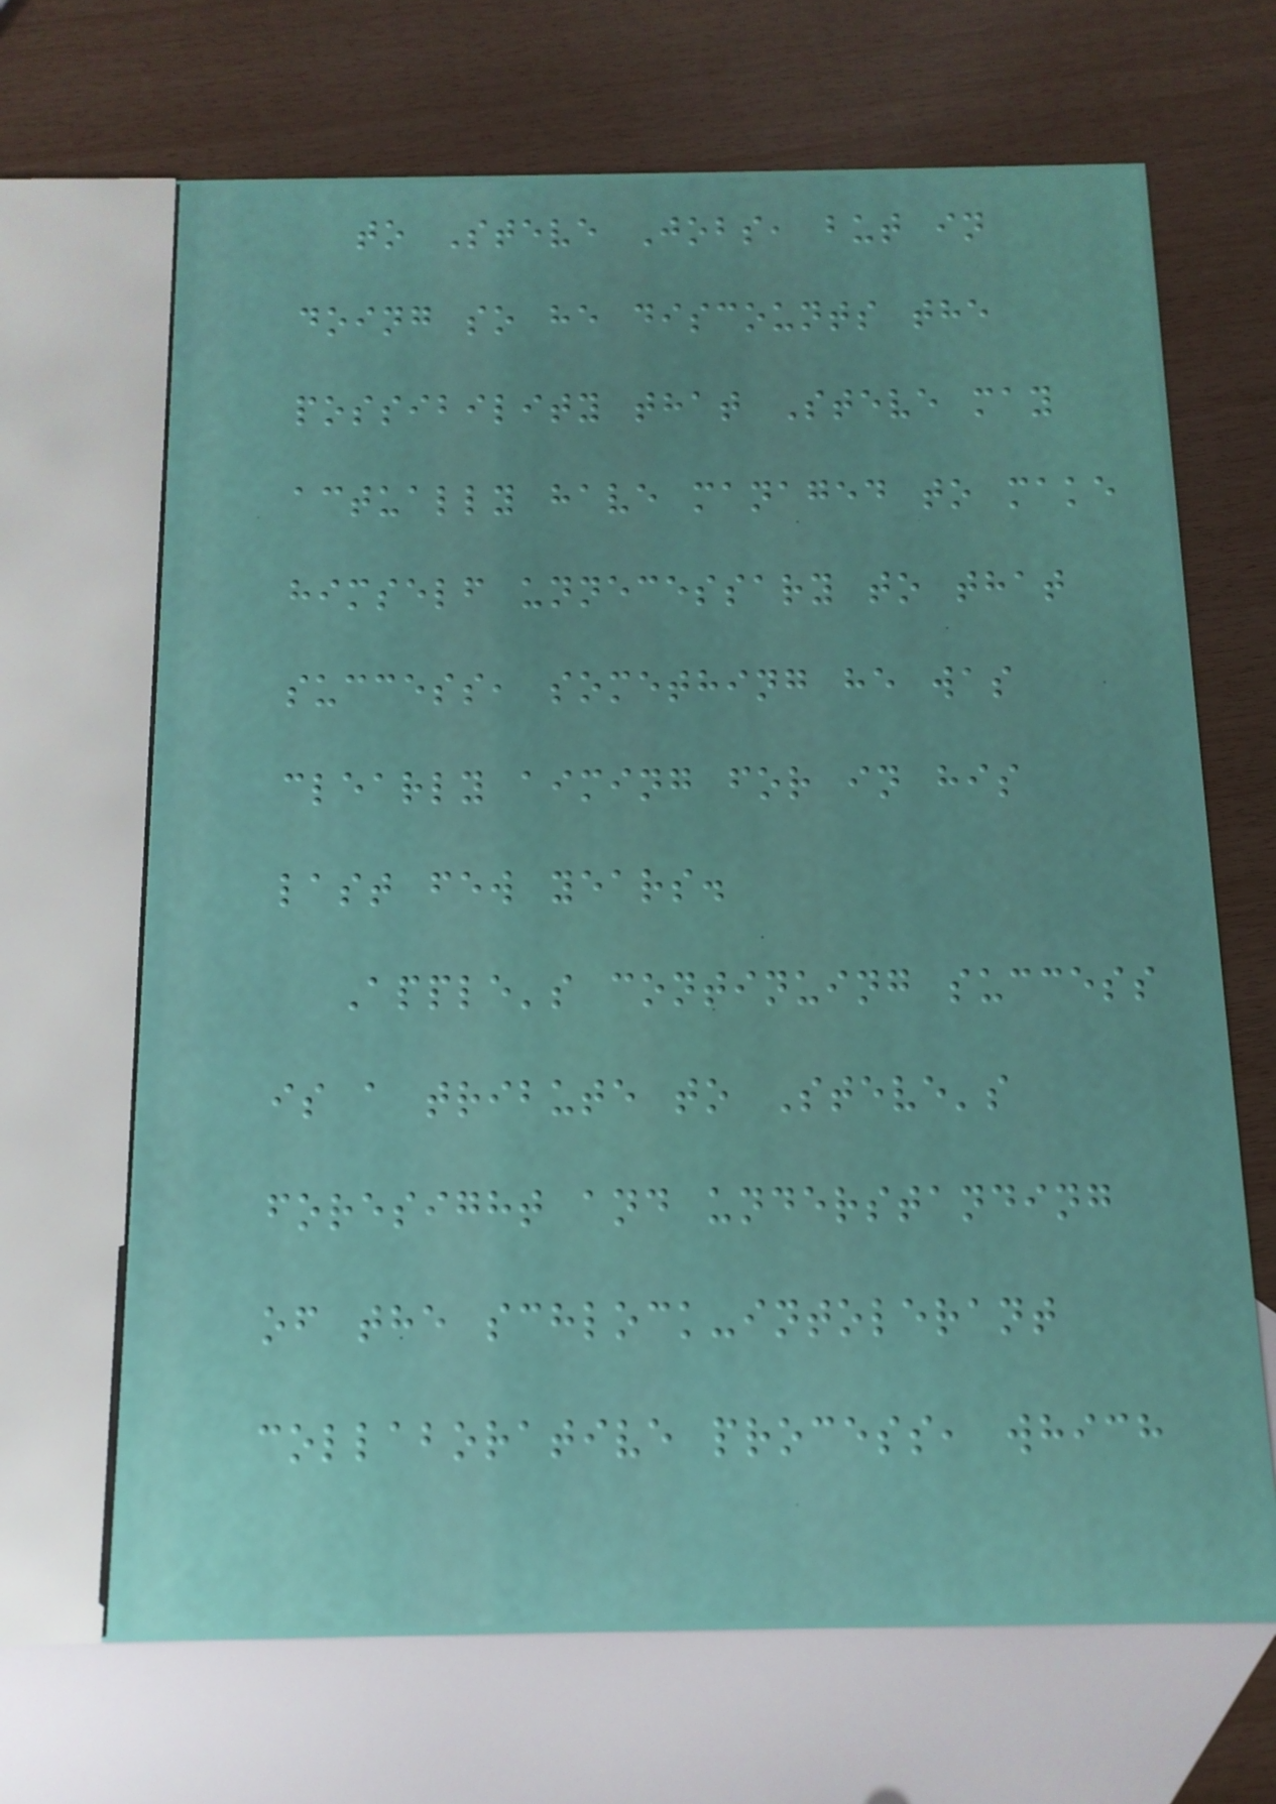to Steve Jobs, but in
doing so he discounts the
possibility that Steve may
actually have managed to make
himself unnecessary to that
success, something he was
clearly aiming for in his
last few years.
Apple's continuing success
is a tribute to Steve's
foresight and understanding
of the schlock-intolerant
collaborative process, which
